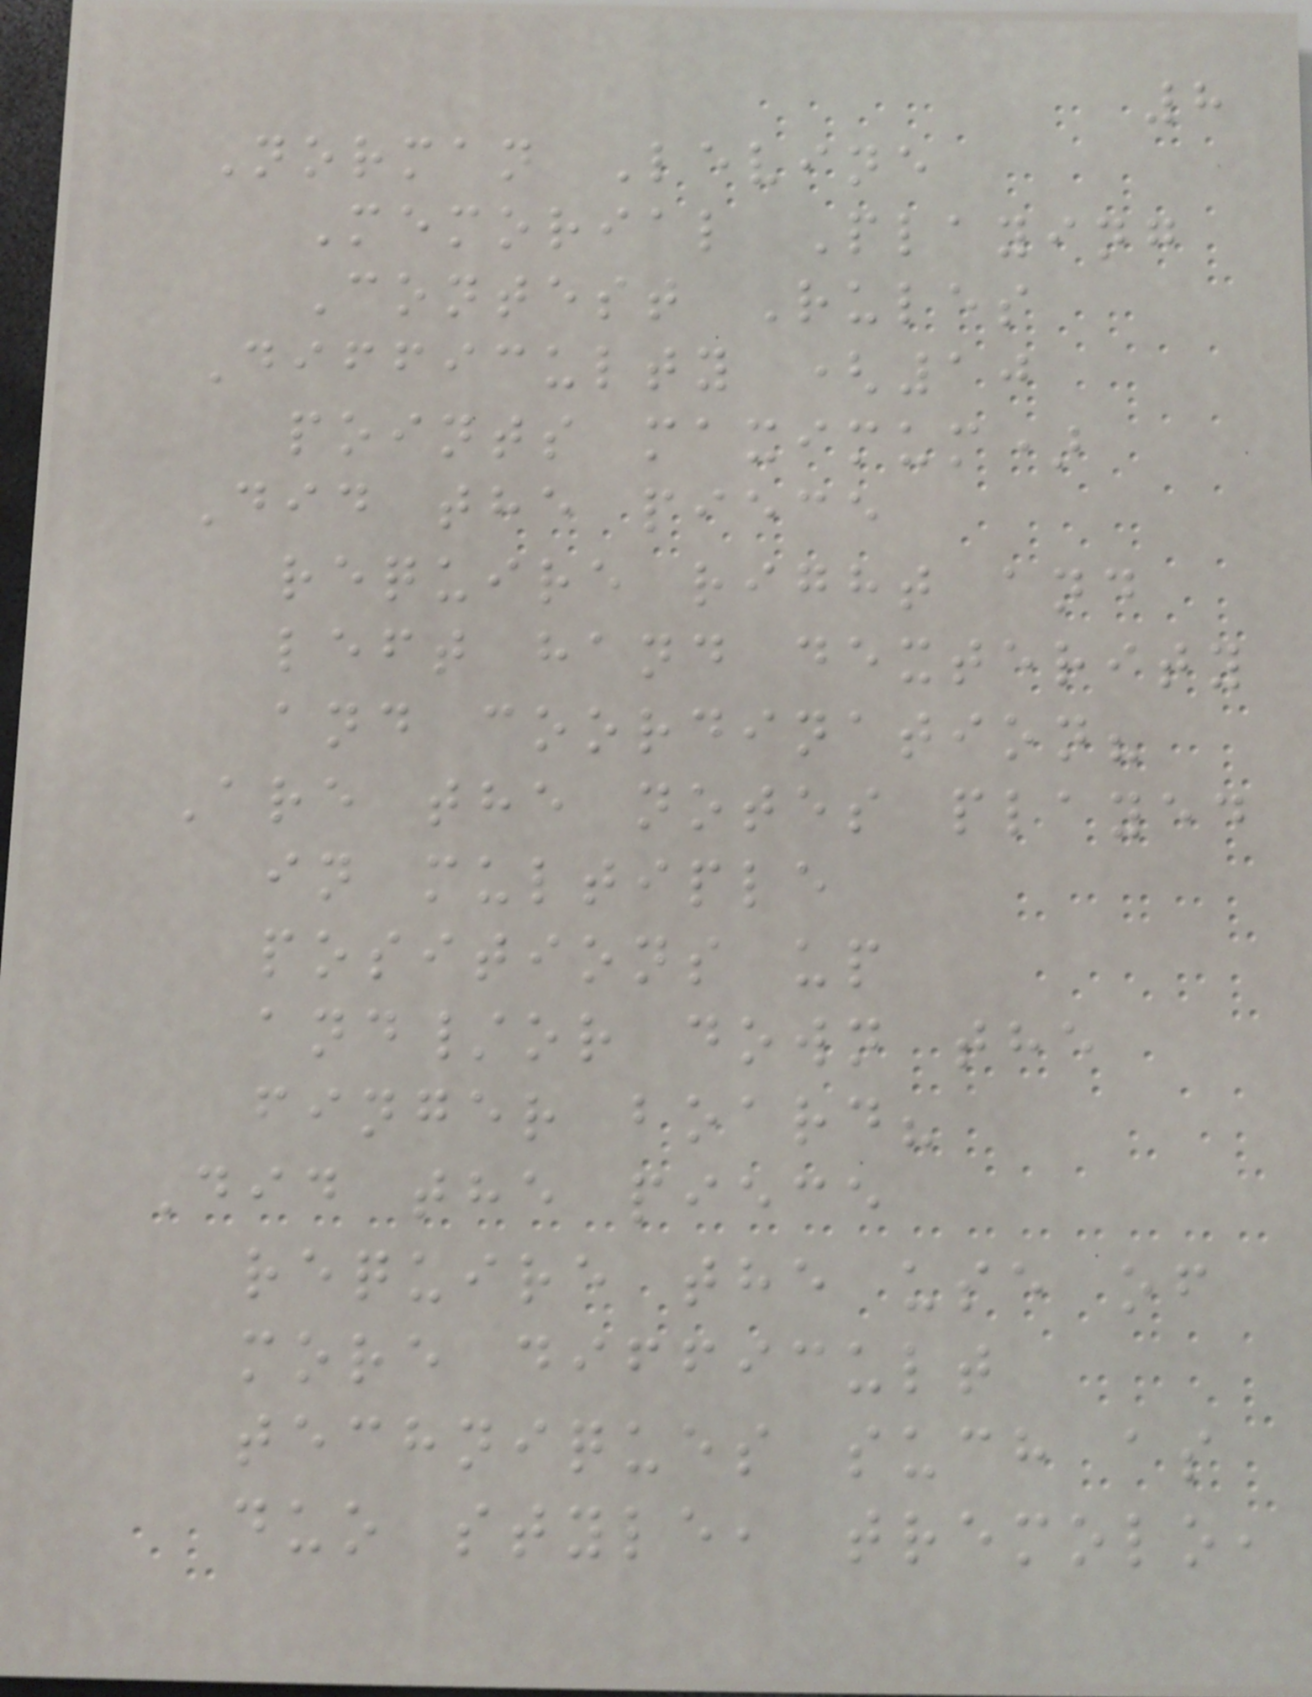8
Norman Levine
Memorial Playing
Contest Rules
Difficulty (10
points maximum)
Did the piece
require right and
left hand dexterity
and coordination?
Are the notes played
in multiple
positions up
and/or down the
finger board?
Did the piece
require the use of
more difficult
techniques such as
duo style, tremolo,
